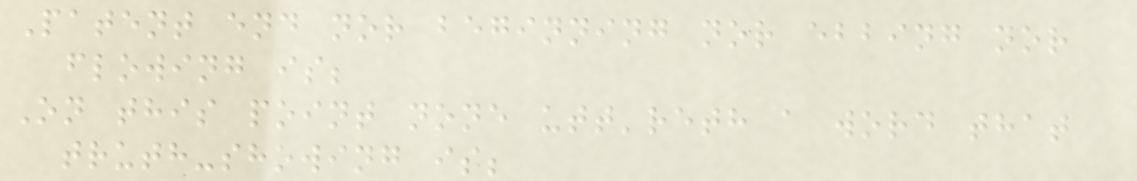Patent end nor beginning nor ebbing nor
flowing is;
On this point none utt'reth a word that
truth-showing is;
